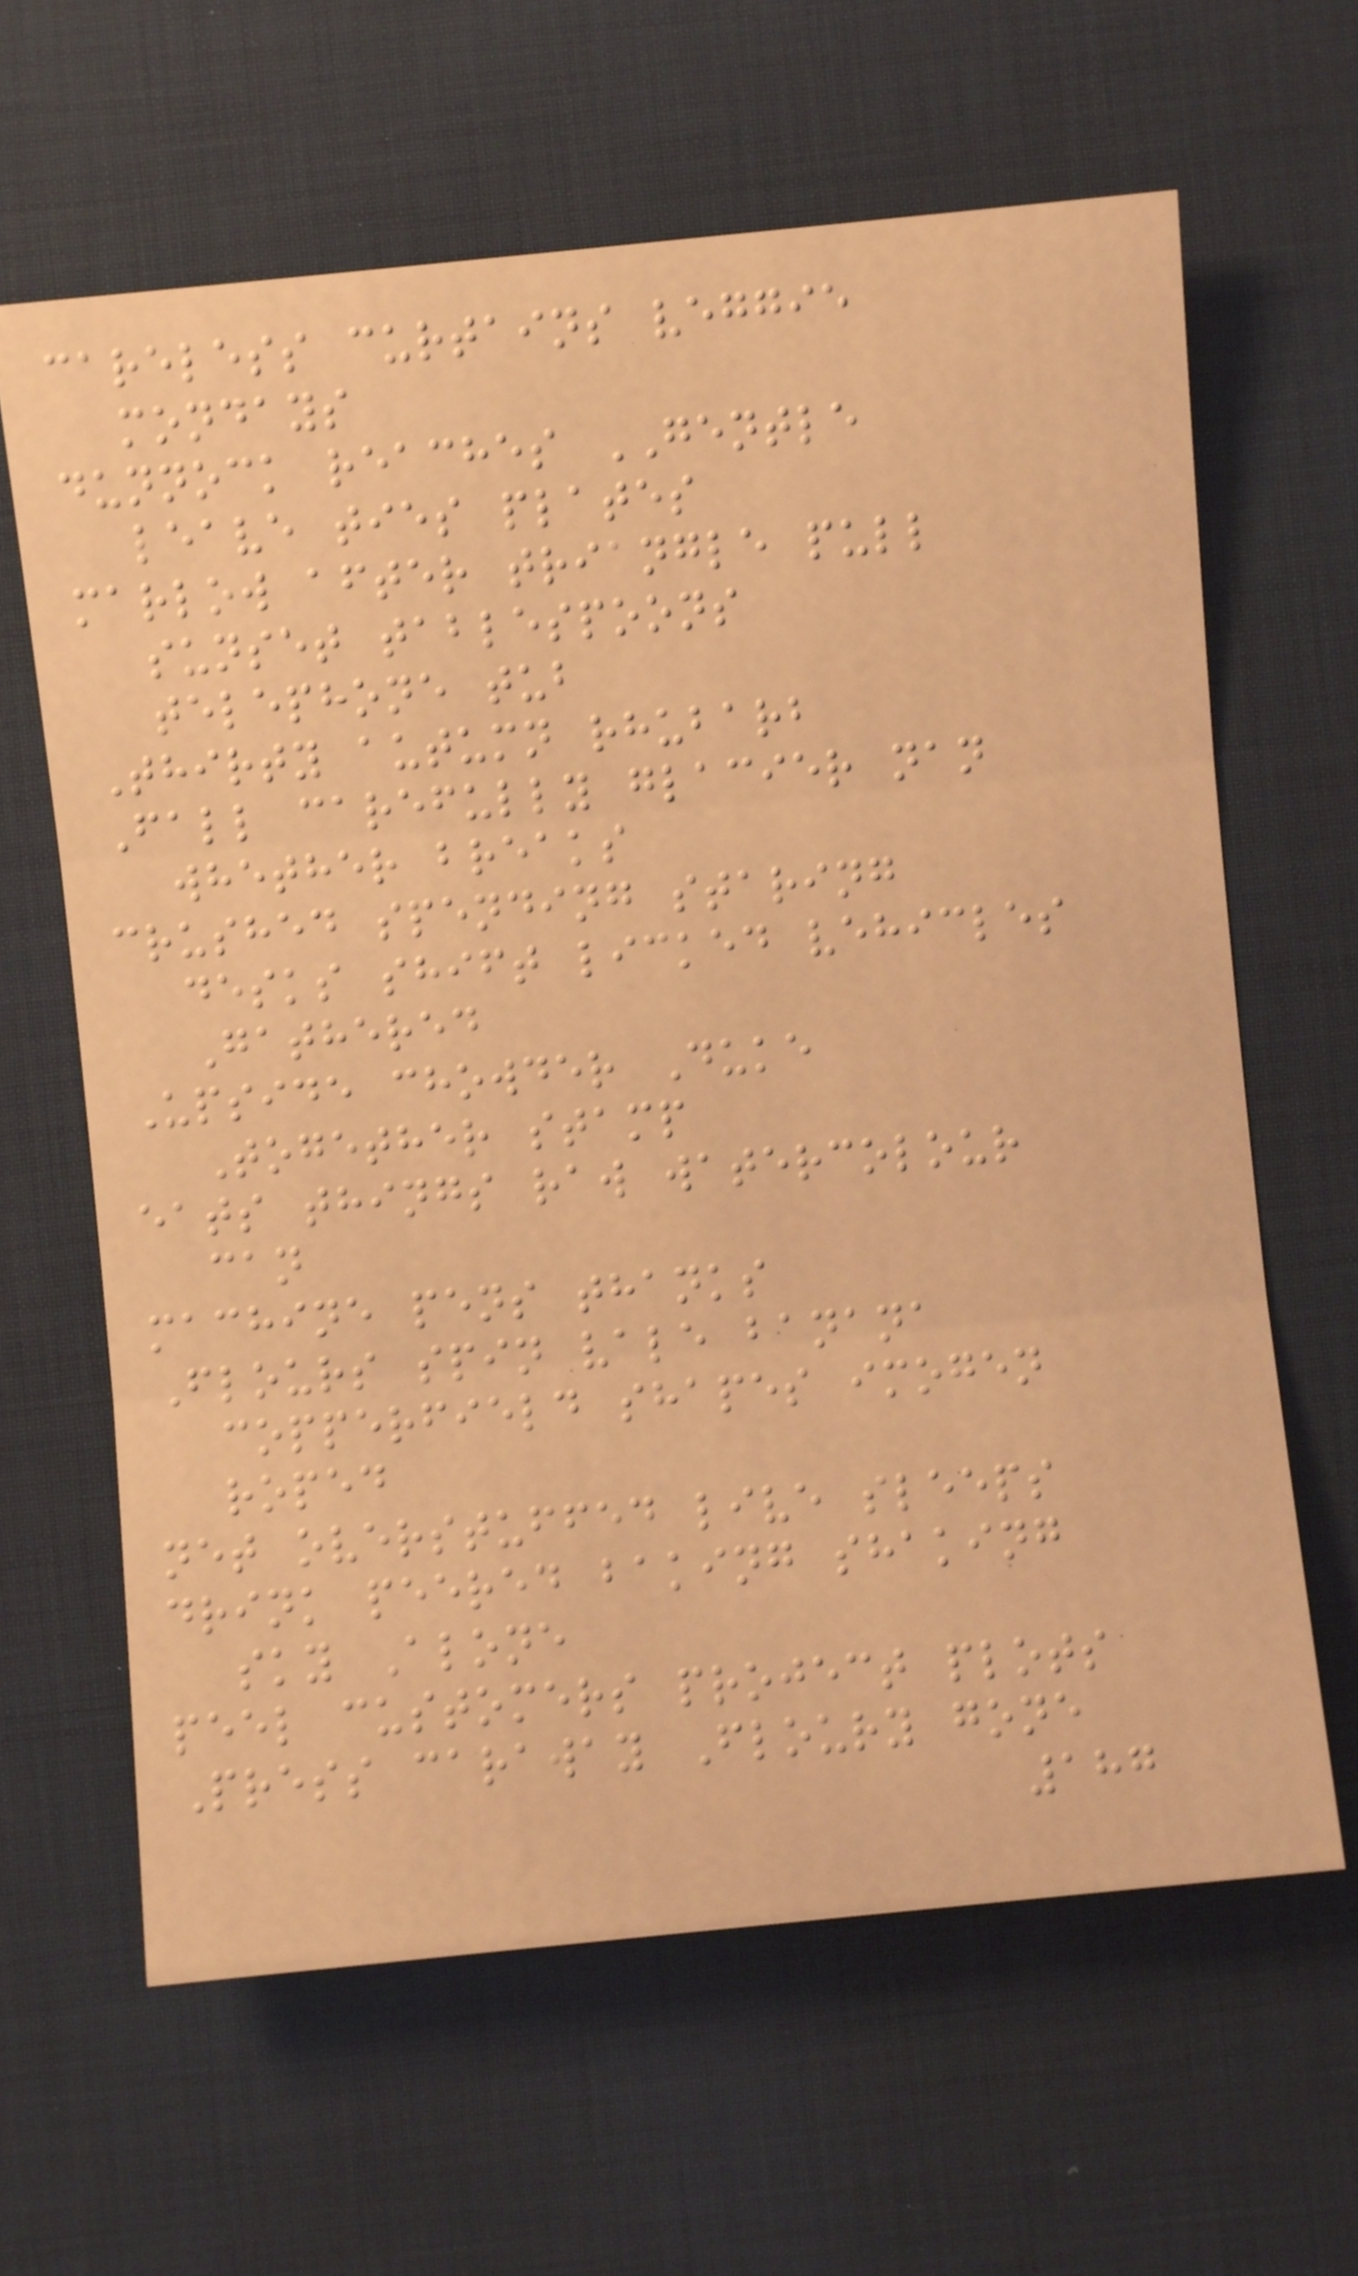careless curtains veggie
mondays
dunnock reaches GENTLE
leave ties plates
marlow after triangle pull
sunset tablespoons
telephone tub
Thirty autumn rhubarb
Fall carefully glacier nan
whether breaks
crushed spending staring
desks shift licked vehicles
Gathered
Upside chowder Duke
Together stamp
eats things raw watercolour
can
machine pens thanks
Flours spin vale banana
copperfield shapes imogen
roped
net overstuffed live sleeps
drink peered baking shaking
sky Alone
peel customers project plots
Press caraway Floury gone
187
